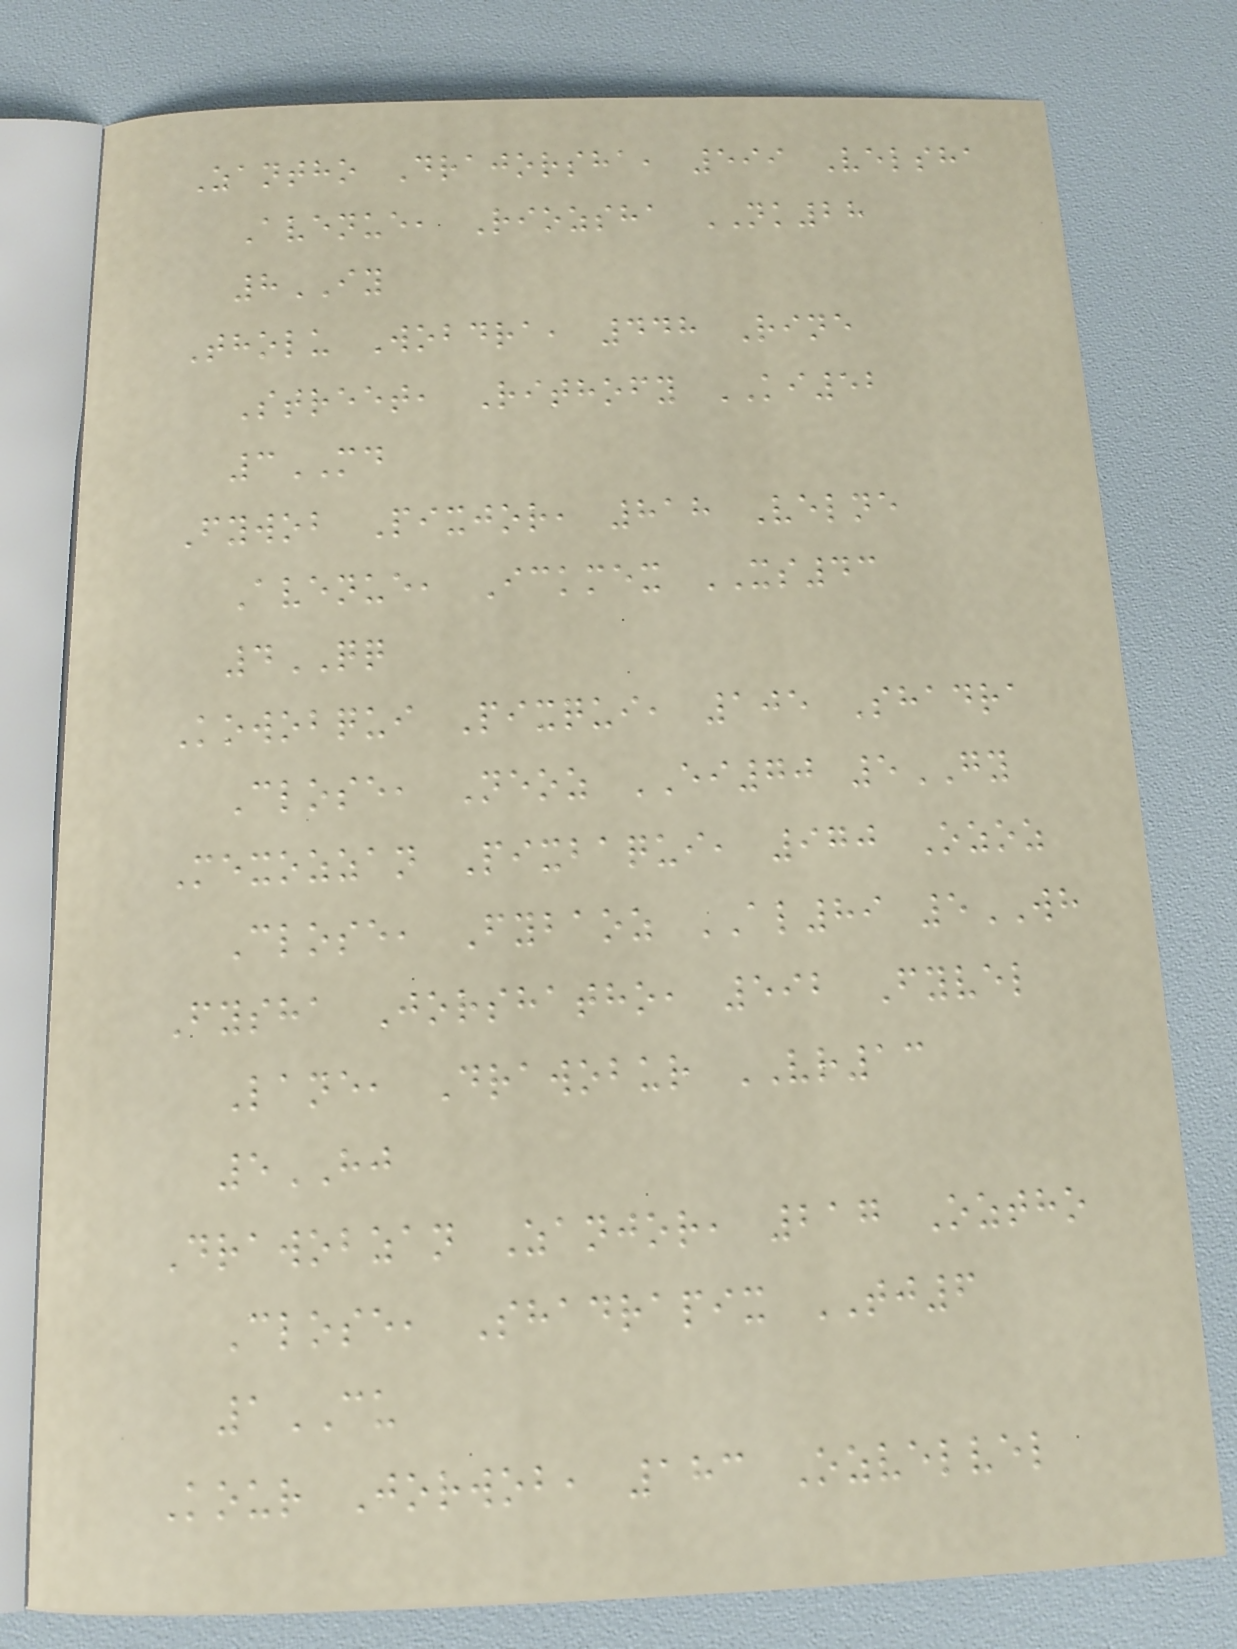Zantho Drajorsha, 599 Velsha
Avenue, Riozsha NK28
8IY
Tholu Wobdra, 448 Rine
Street, Rithofy KI52
3MD
Fywob Pixjor, 818 Velne
Avenue, Ickmex XS43
4QQ
Kowobqui Pixqui, 105 Shadra
Close, Neoz EI70 5GY
Mexozzan Pixbaqui, 970 Ozoz
Close, Fybaoz AL89 5WH
Fysha Jorshatho, 592 Fyvel
Lane, Drawobur VR13
5HJ
Drawobzan Zanjor, 217 Oztho
Close, Shadrapix TJ6
1CU
Kour Jorwob, 183 Ozvelvel
